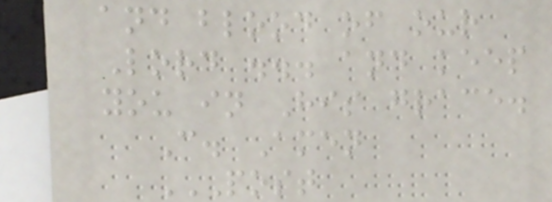and blood of our
Lord ... and keep
you in His grace.
C. Amen
POST
